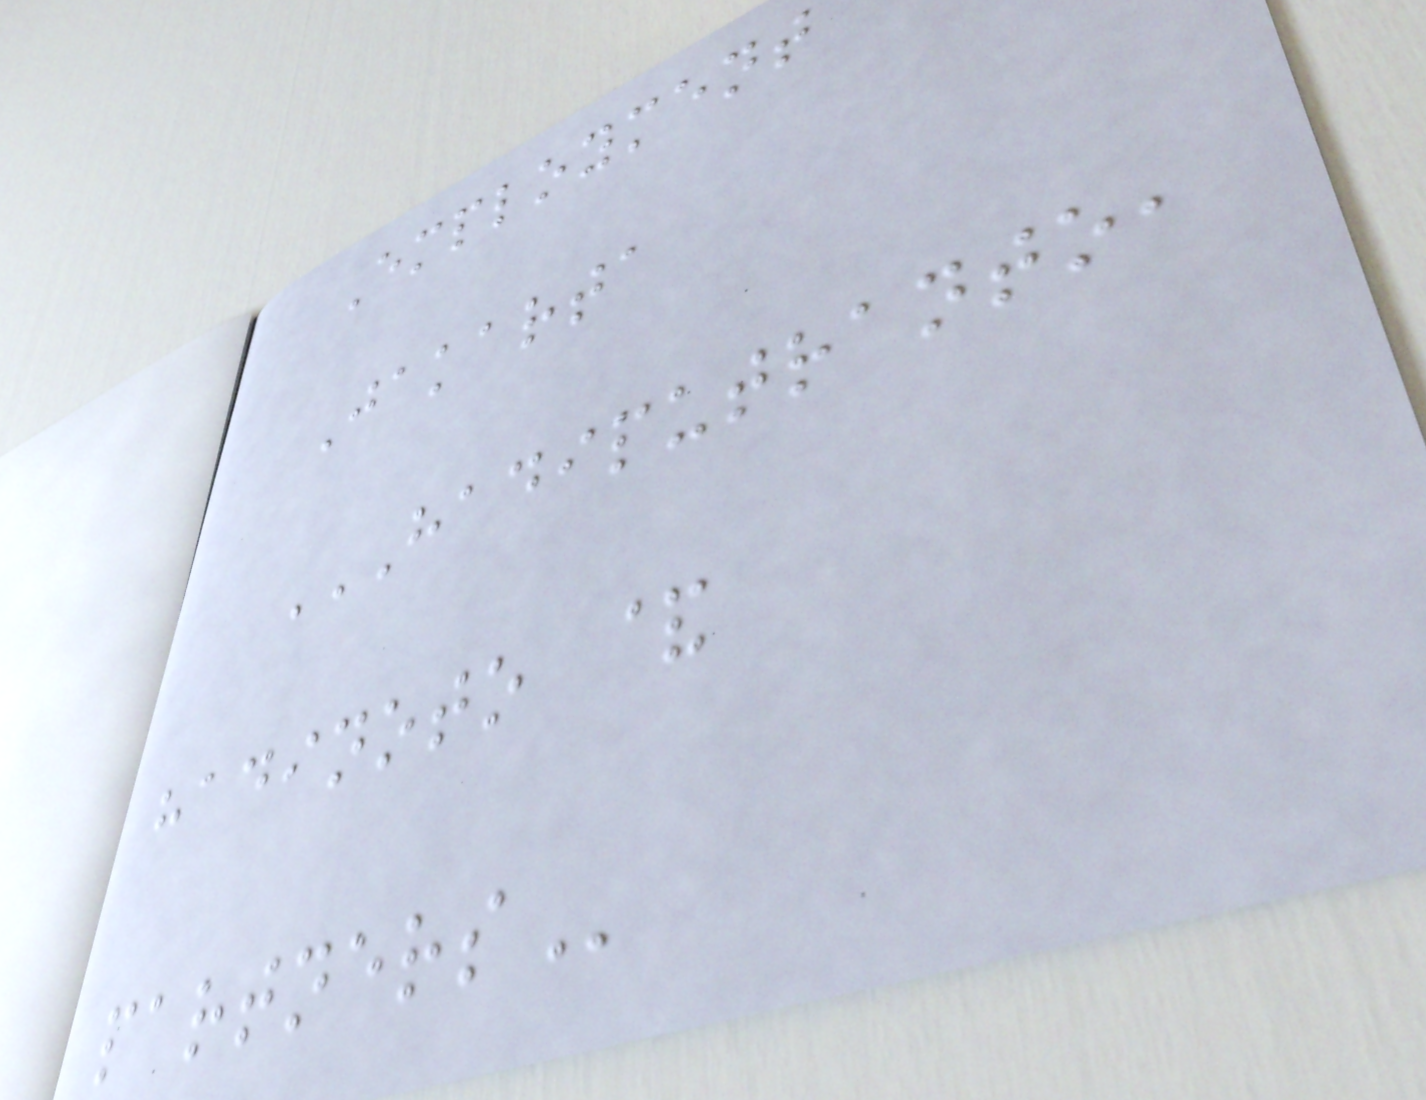Employment
Jakarta
HADIPUTRANTO,
HADINOTO &
PARTNERS
